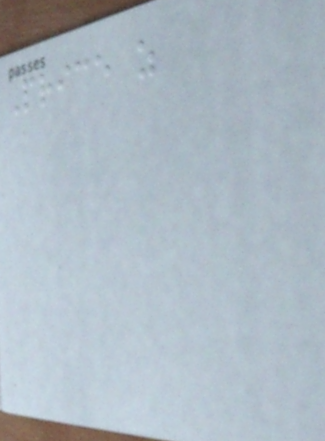Price as
